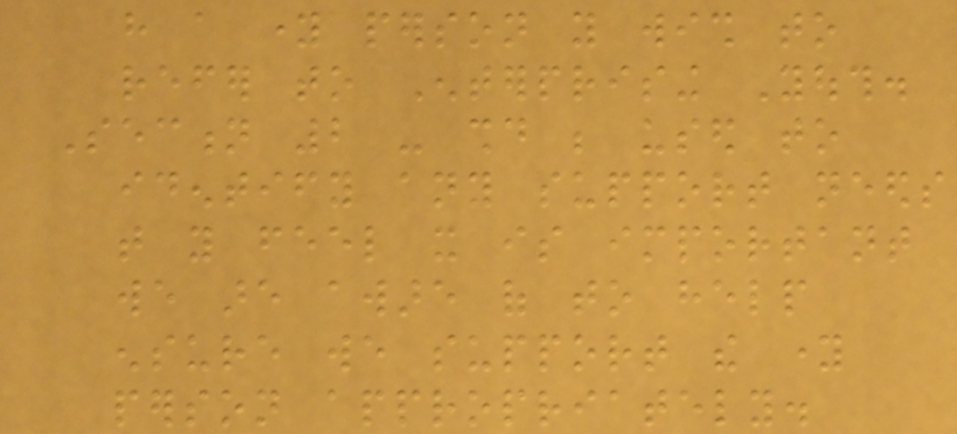have a young person you wish to
refer to Enterprising Youth.
Section 2 - should be used to
identify any support needs
that you feel it is important
we are aware of to help
ensure we support the young
person appropriately.
